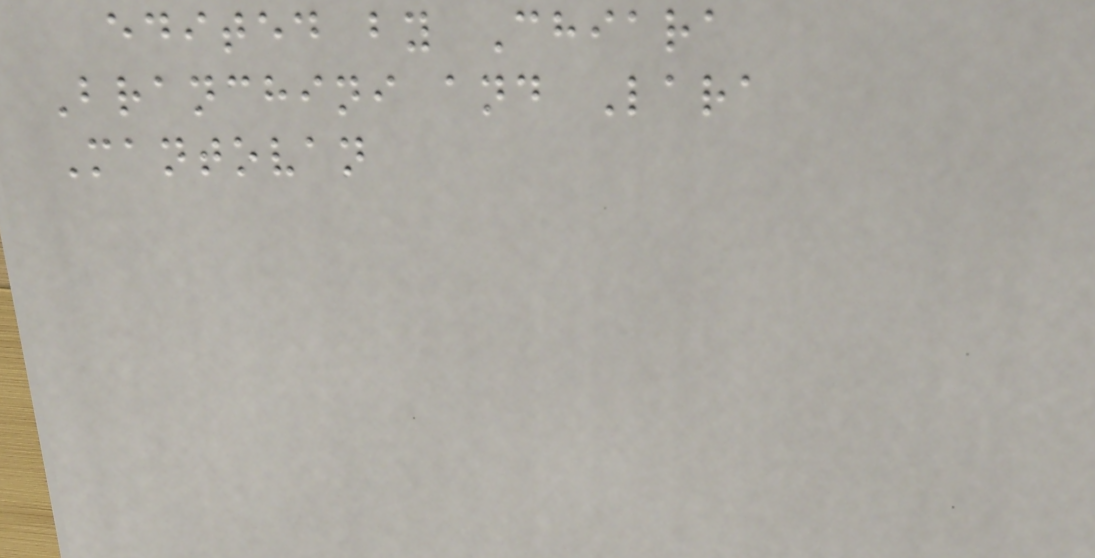edited by Chiara
Branchini and Lara
Mantovan
